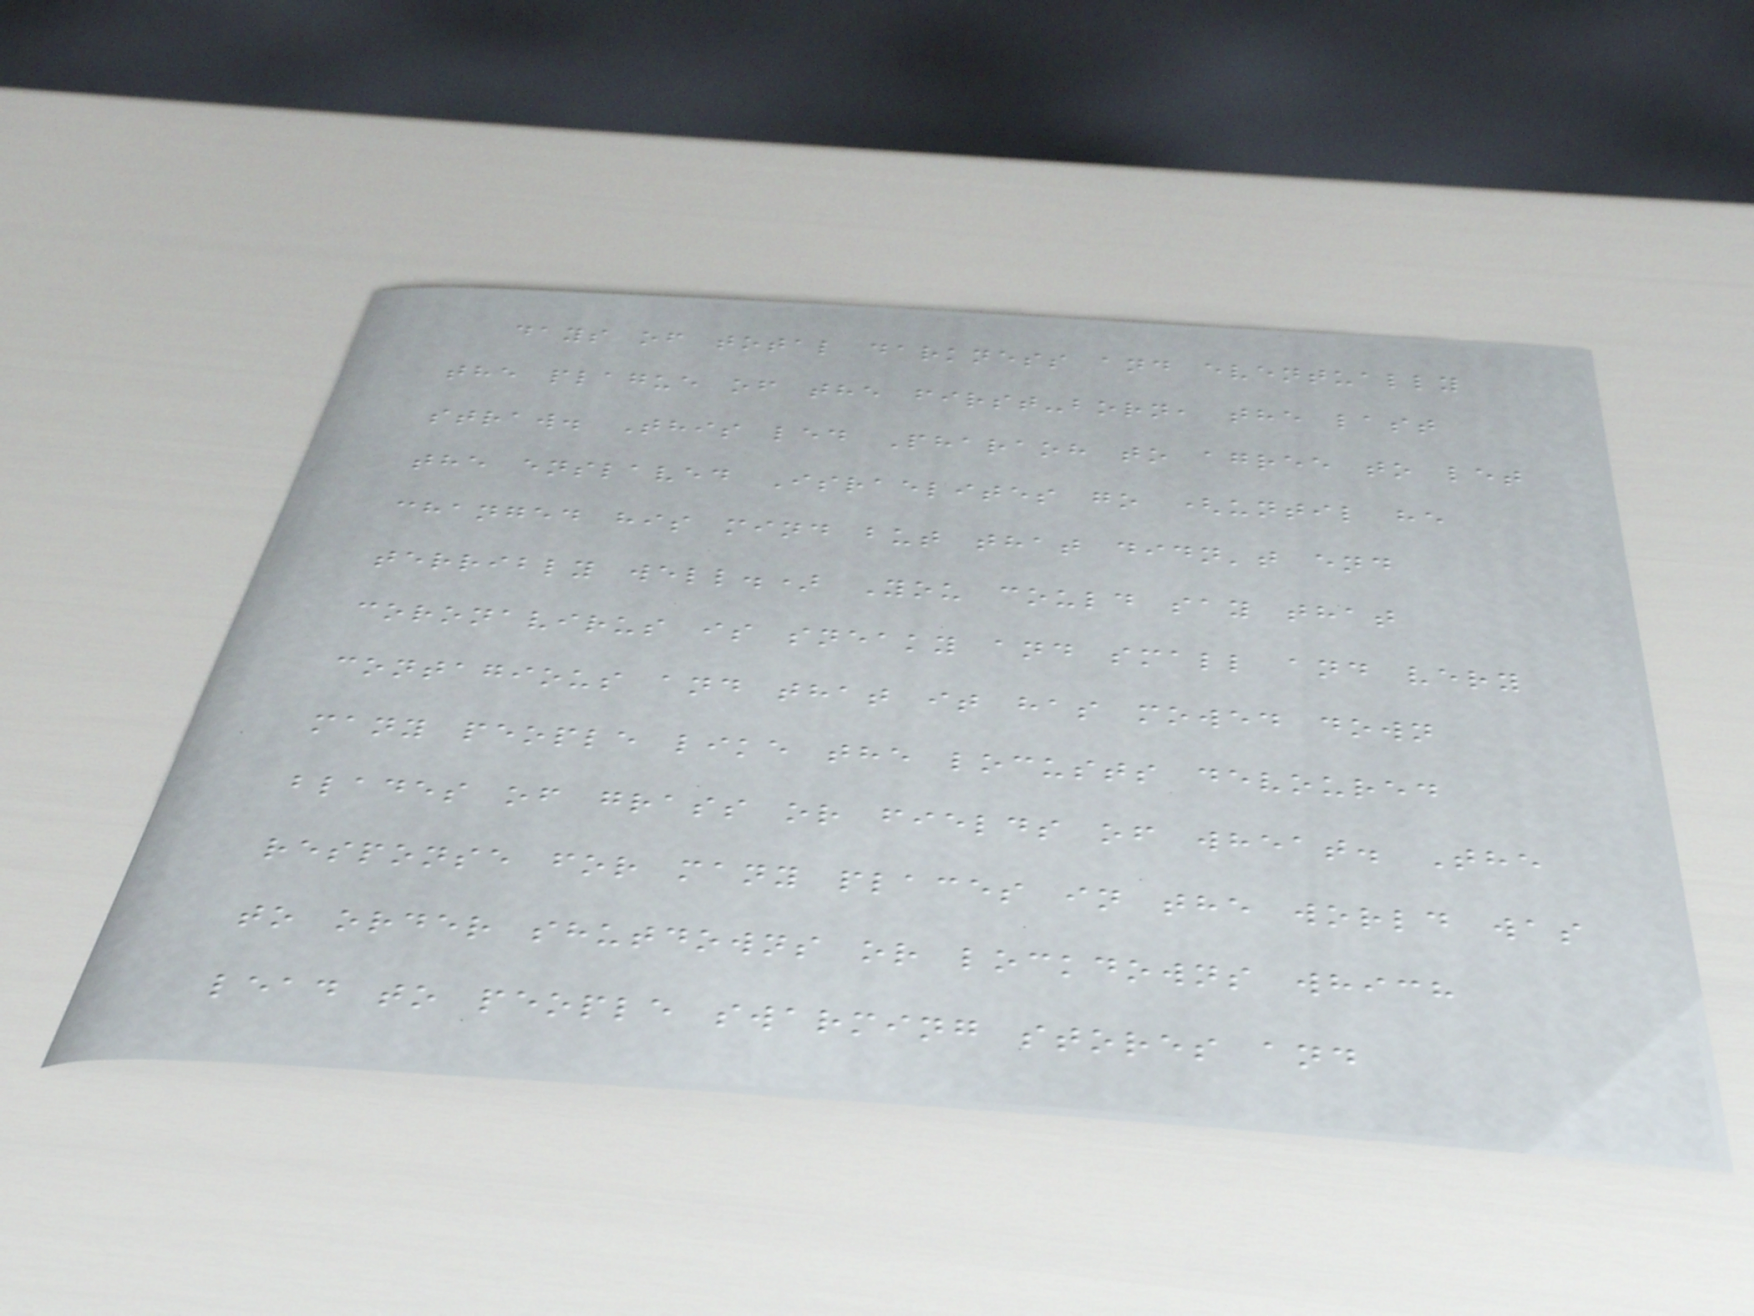days of total darkness and eventually
the plague of the first-born, the last
straw. This led Pharaoh to agree to let
the enslaved Israelites go (until he
changed his mind but that didn't end
terribly well.) You could say that
coronavirus is sneaky and small and very
contagious and that it has mowed down
many people like the locusts devoured
blades of grass or fields of wheat. The
response for many places in the world was
to order shutdowns or lockdowns which
lead to people swarming stores and
